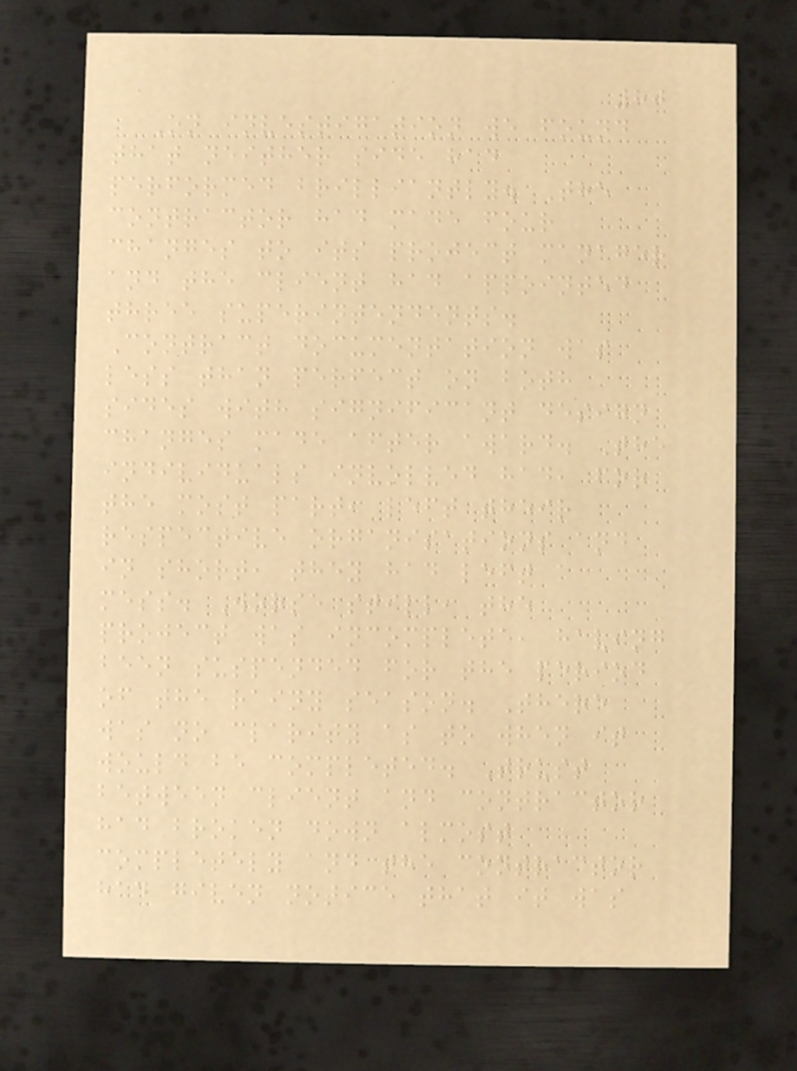80
On investigation we found
that neither side had
performed brilliantly. The
contractor had made four
changes to its project manager
and the client had appointed
three superintendents.
Contract documentation was
less than perfect on both
sides with significant design
changes made after award. The
individuals involved had, for
the most part, left their
respective organisations and
in short, they had left a
mess. Worse still, the
project was incomplete, having
been suspended for the period
of the rainy season. There
was no clarity as to when it
would be completed. Trust
between client and contractor
had broken down almost
completely and the contractor
had given notice that it was
